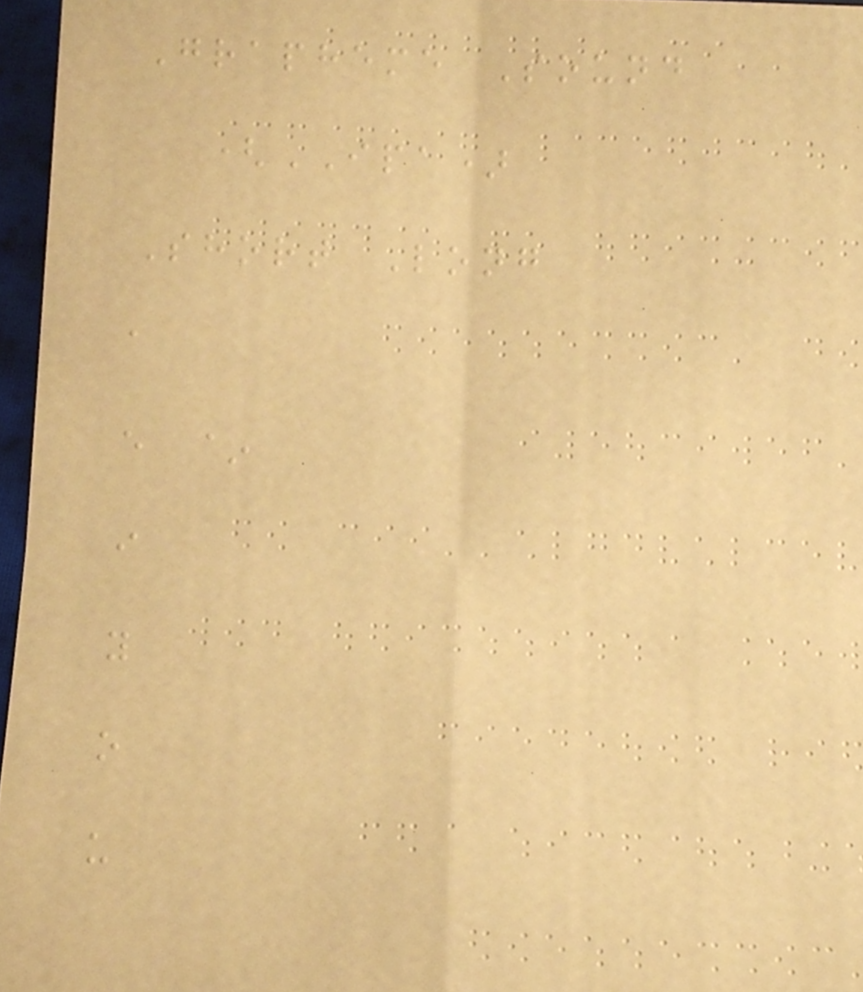Grapheme Sound
(IPA)
Short Long
a
e ~
i
y
o
u
